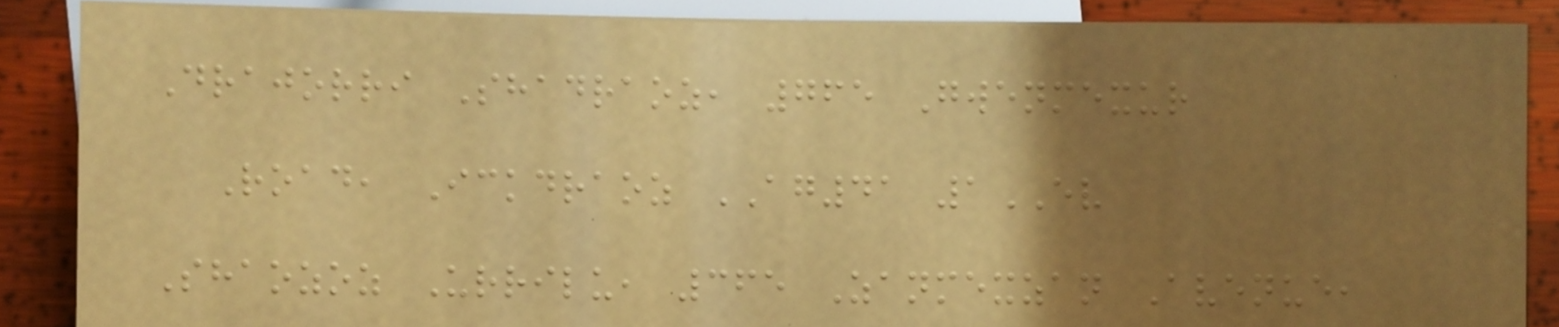Drajorri Shadraoz, 765 Gwenmexur
Road, Ickdraoz AG41 1EV
Shaozoz Urrilu, 365 Zanmexzan Avenue,
